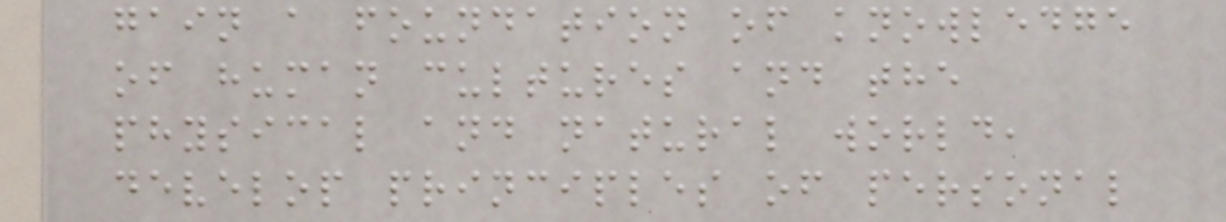gain a foundation of knowledge
of human cultures and the
physical and natural world,
develop principles of personal
